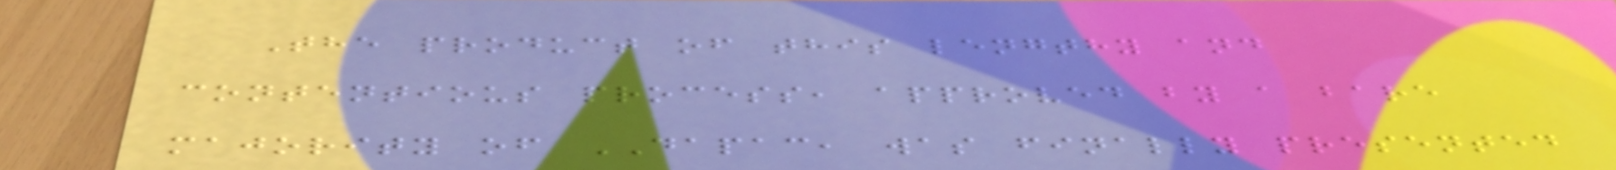The product of this lengthy and
contentious process, approved by a bare
majority of DAPAC, was finally presented
